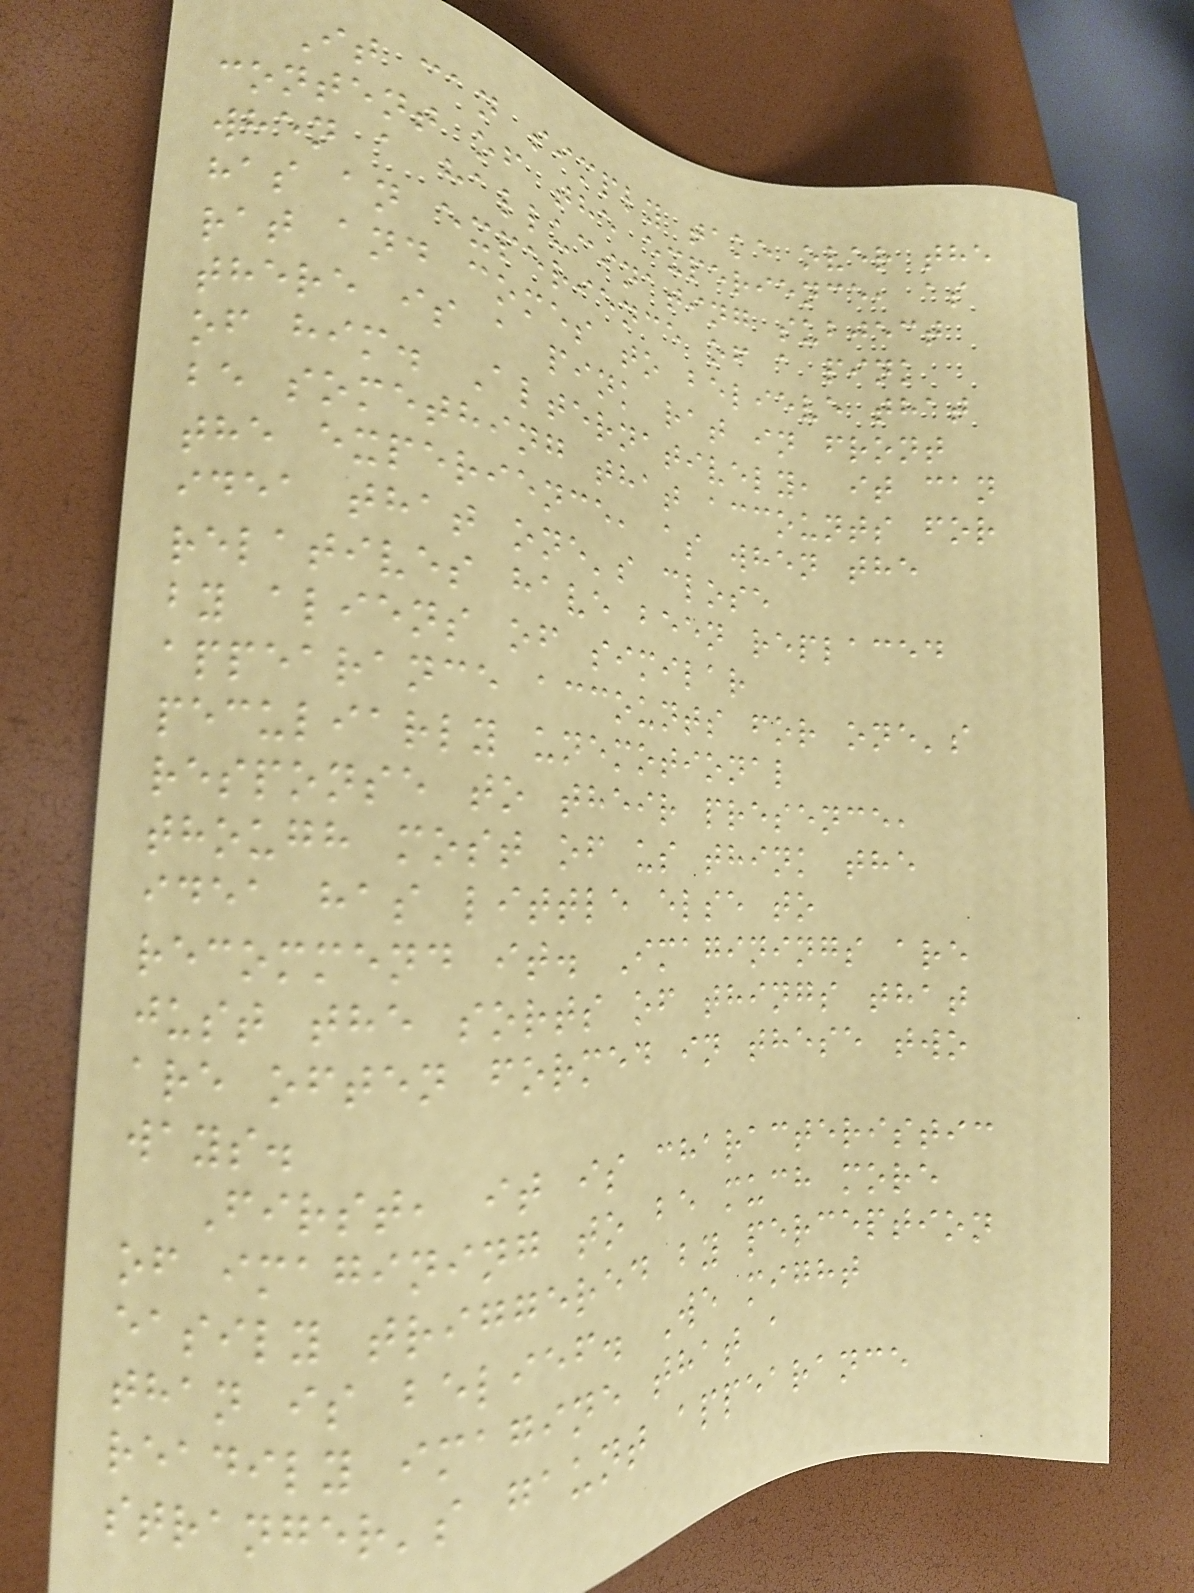It can simply take over the
content of the experience, as
when a hallucinating subject
has an experience of a pink
rat and comes to believe that
there is a pink rat in front
of him. Alternatively, it can
be something that accounts for
the experience, as when the
idea that one's close
relatives have been replaced
by aliens of similar
appearance accounts for one's
peculiarly unemotional
response to their presence,
though most of us think the
idea has little else to
recommend it. Imaginings are
just the sorts of things that
are often formed in these two
ways.
First, it is characteristic
of imagining to be much more
easily triggered by perception
than is belief. We might
readily imagine that a
stranger's gaunt appearance
